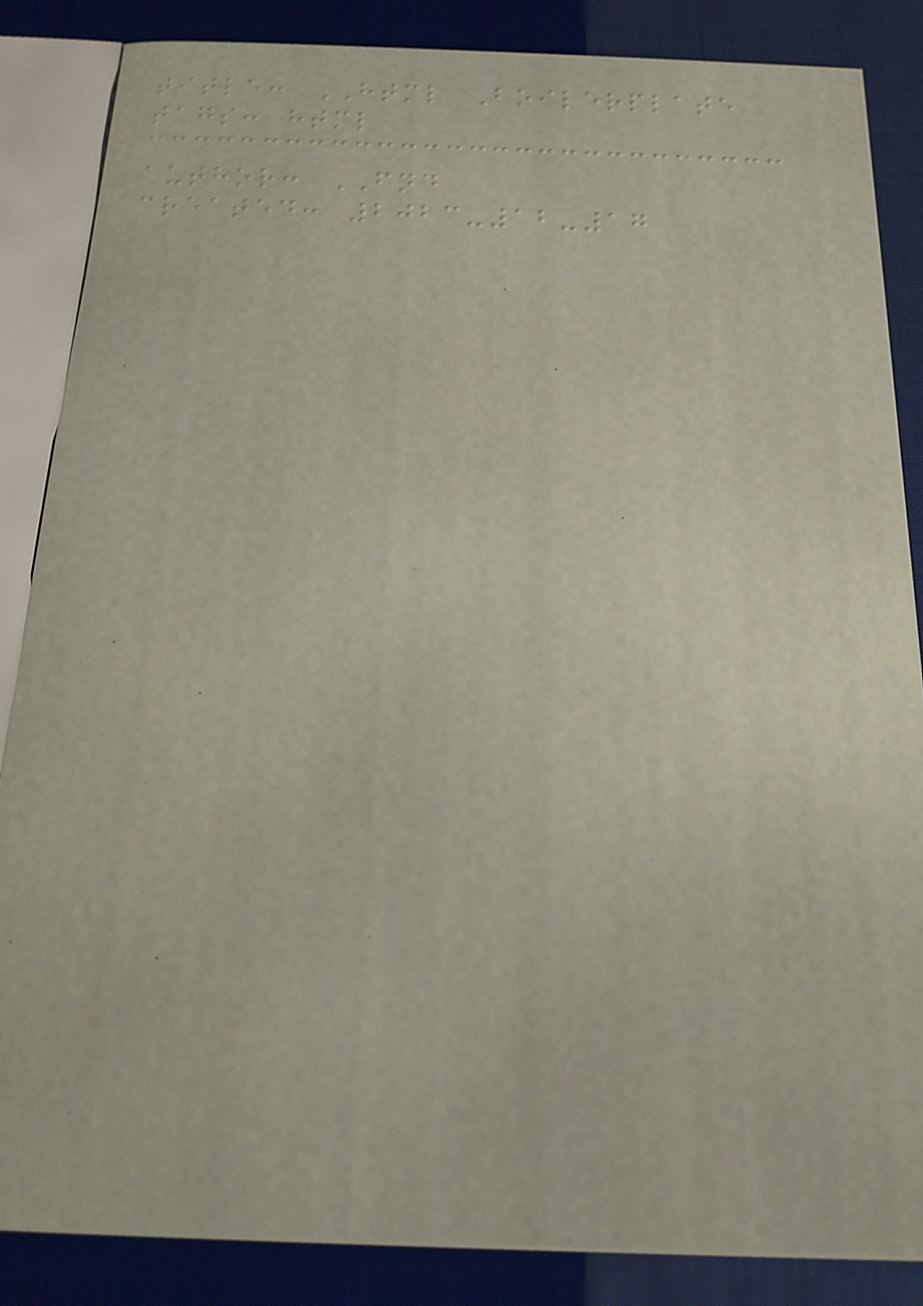title: HTML Boilerplate
tags: html
author: FND
created: 2023-12-17
